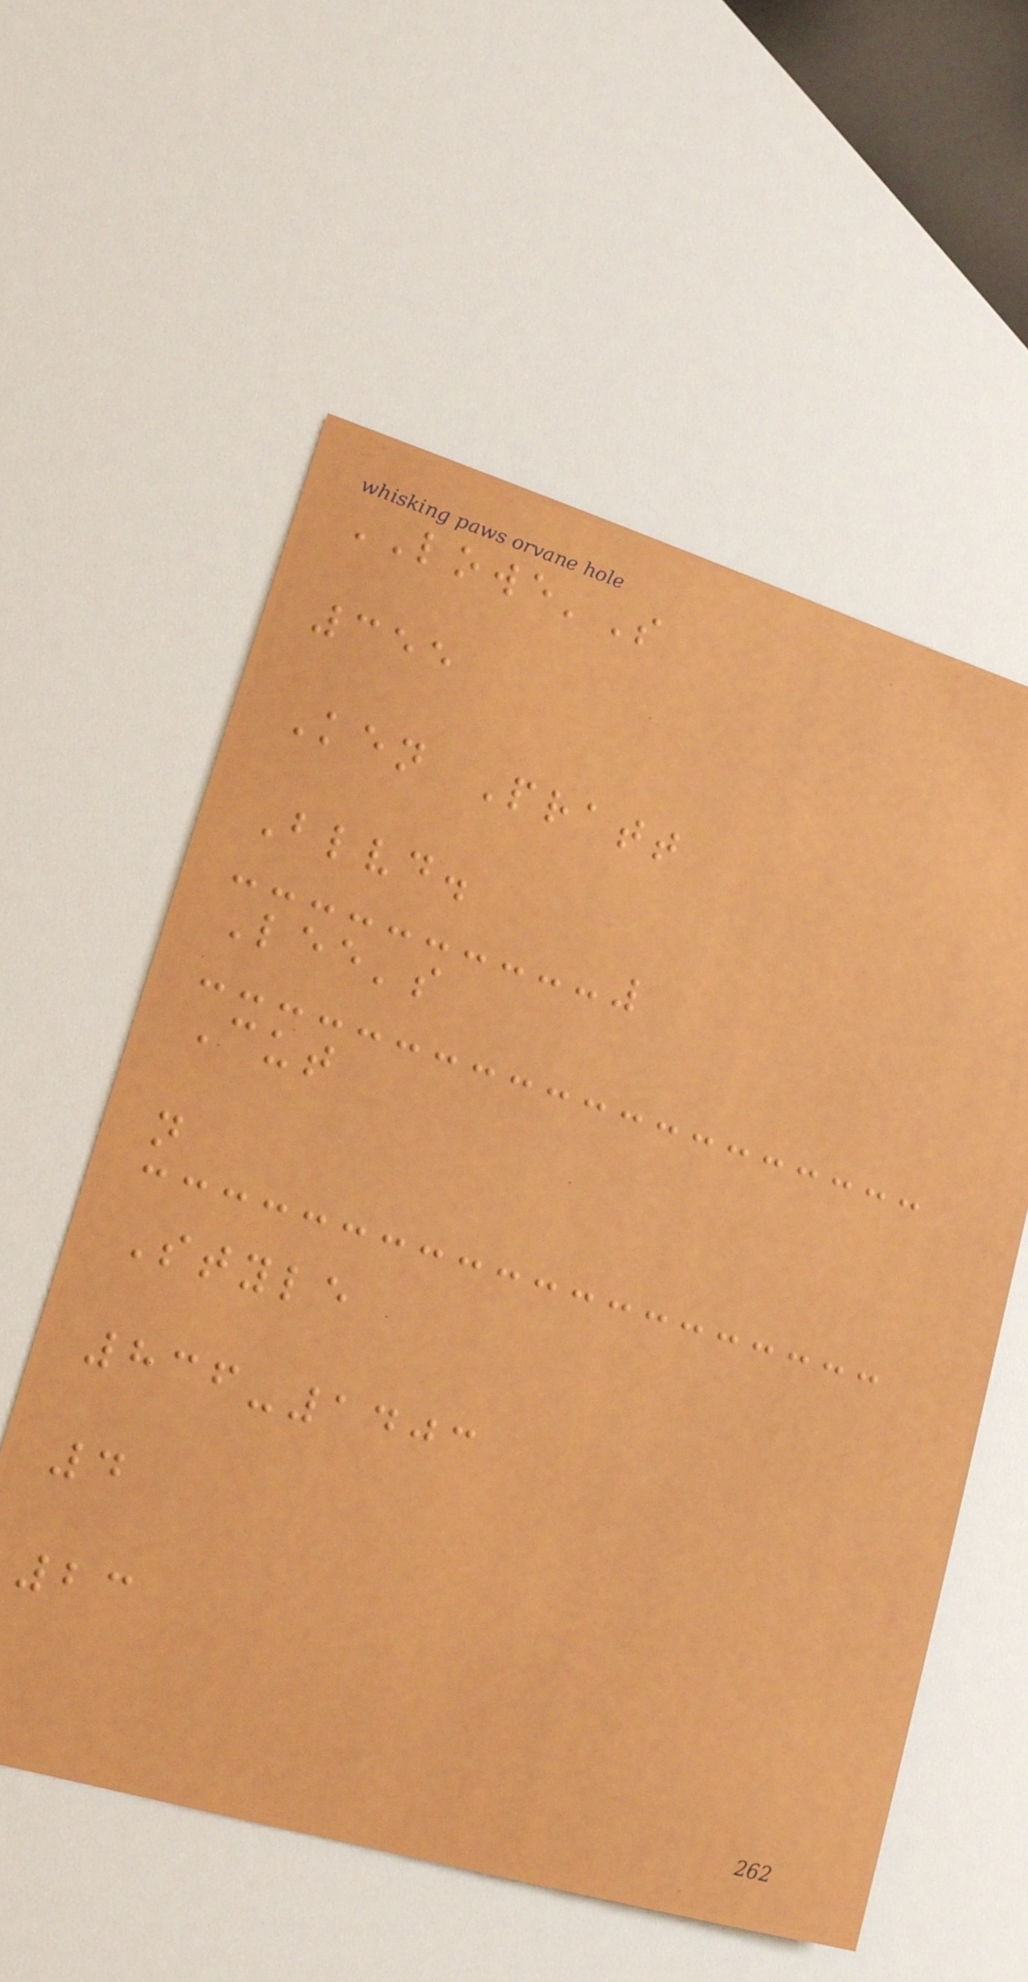LOWE'S
355
Ken Pratt
Blvd.
Lee's
Cut
n
Style
836-1403
4
23
